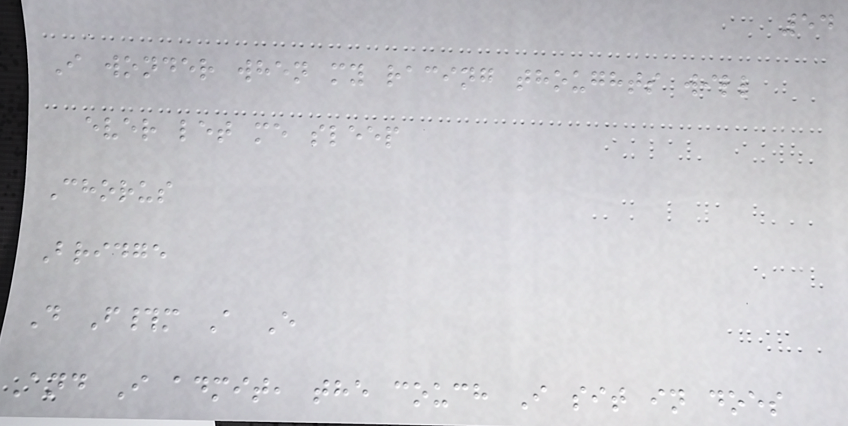54
I wonder when my racing thoughts will
ever let me sleep
Chorus
Bridge
D F#m A E
And I admit, the couch I sit in does
